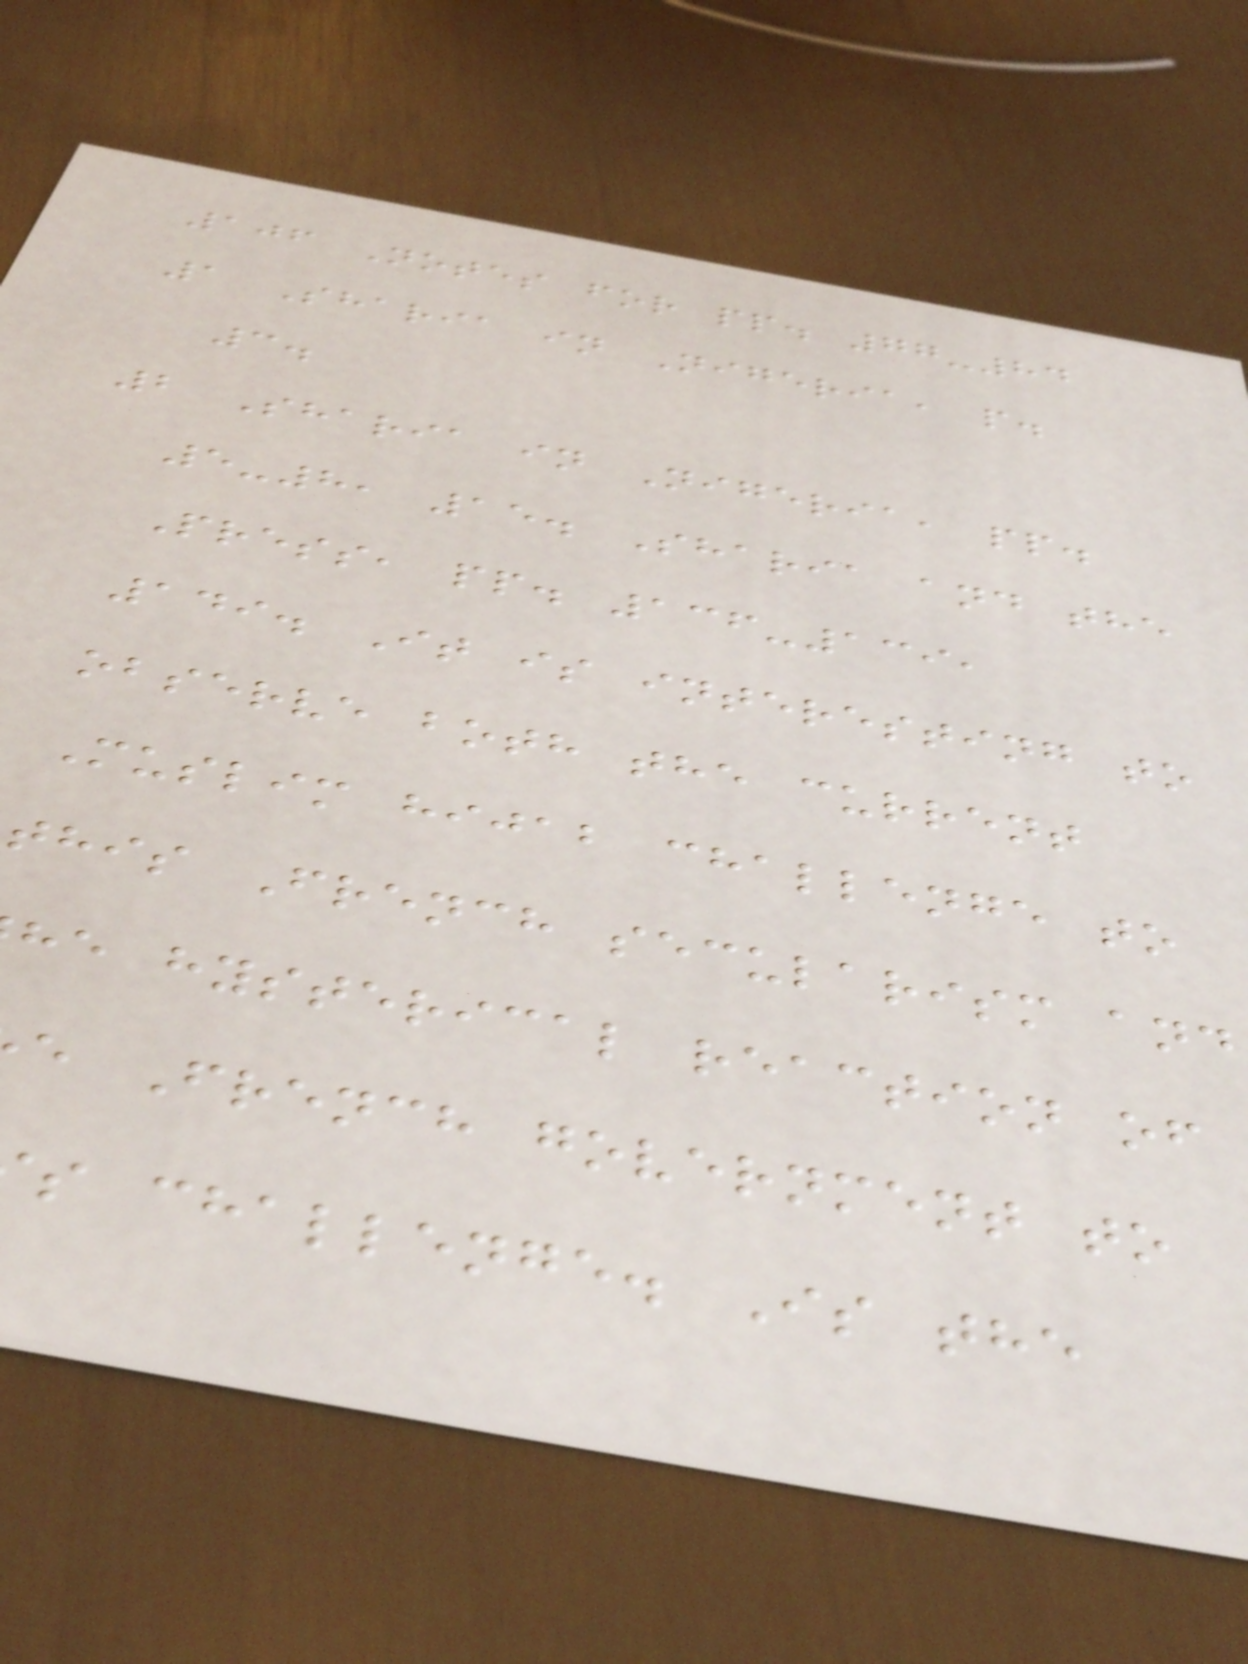106 Notes for pp. 77-84
1 Sharia in Nigeria, p.
3.
2 Sharia in Nigeria, pp.
5-8, 15. Sharia and the
Press, pp. 136-139,
149. It is interesting to
observe both the current
Muslim hijab challenge to
this French secularism and
he hysterical reaction of
e French government to
s challenge. Is the
